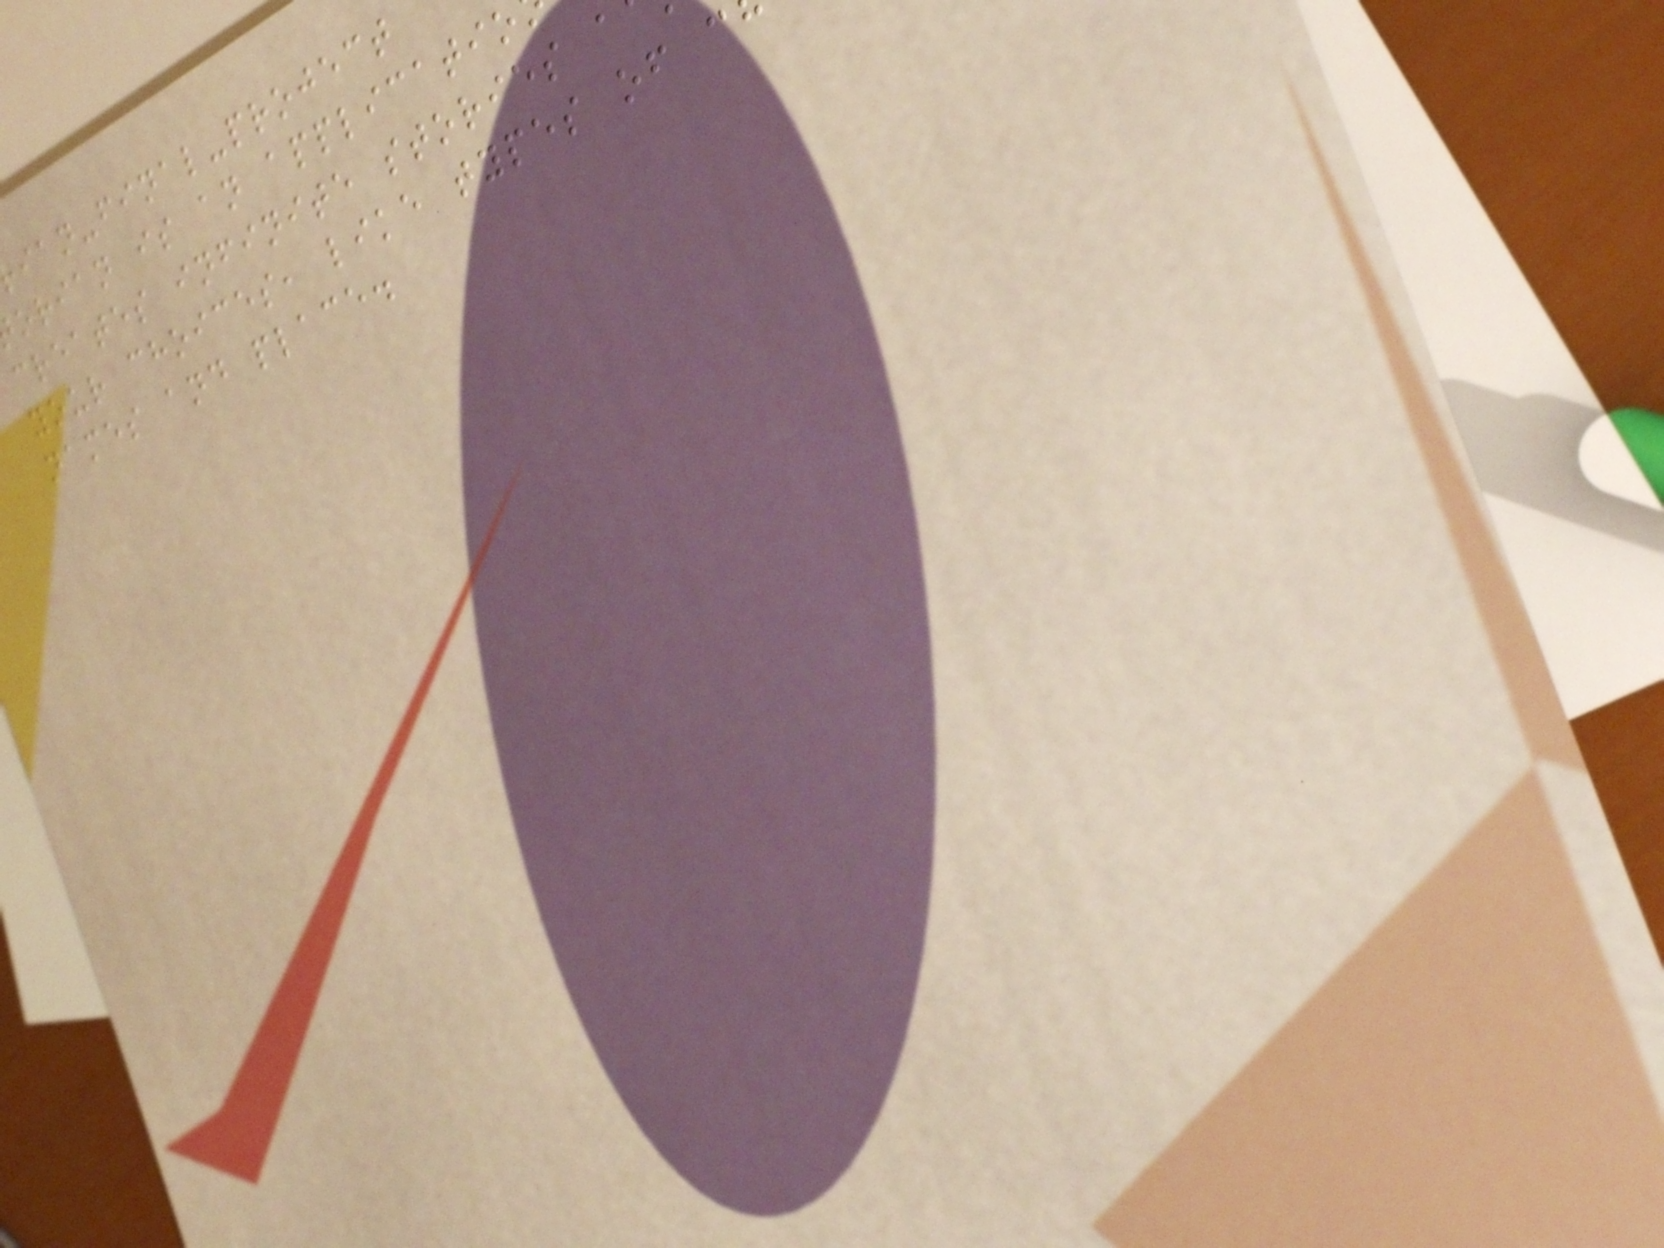ian-final-project
orian is an applicatio
creates infinite stories a
your choices, like types of c
names and place.
